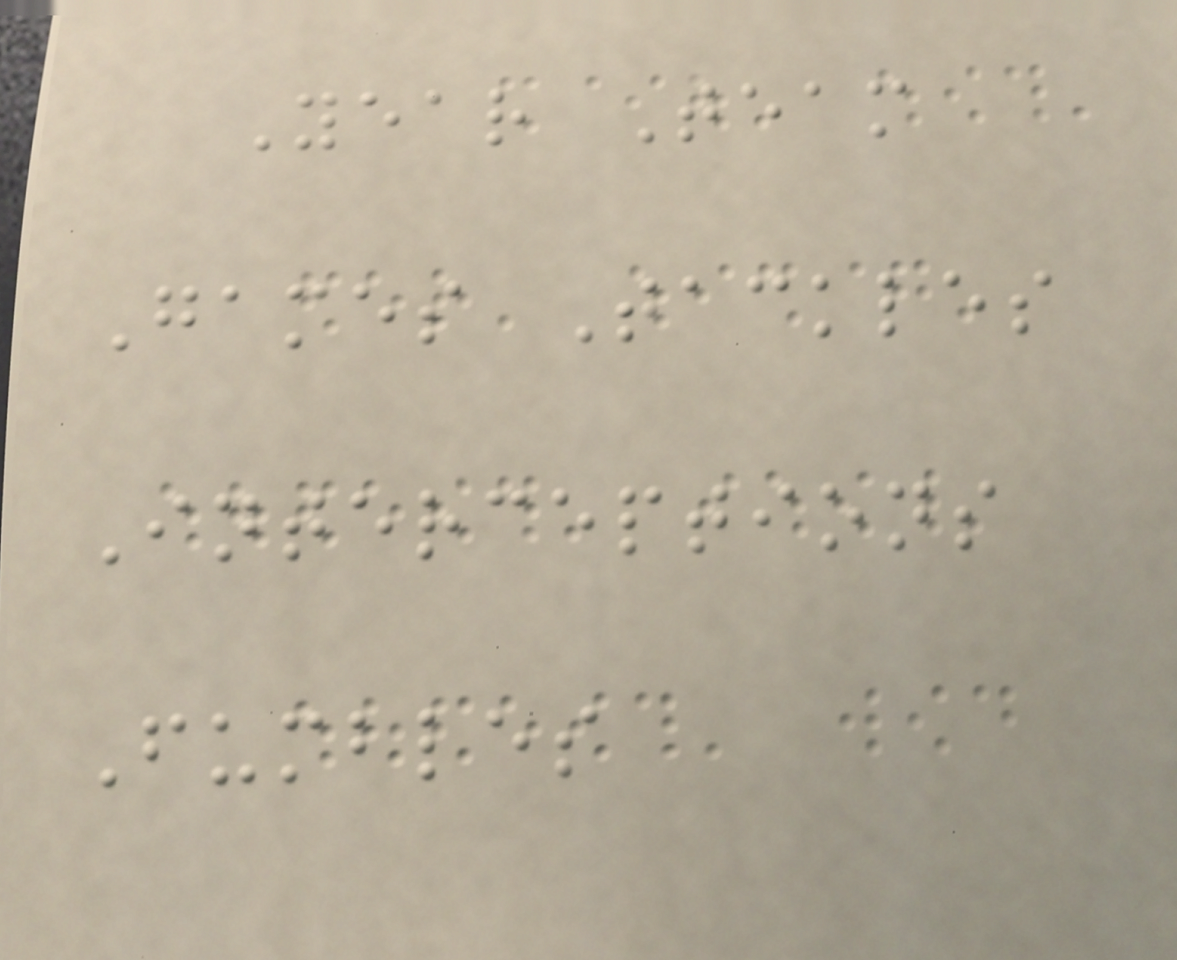Year Team
Games Tackles
Interceptions
Fumbles
